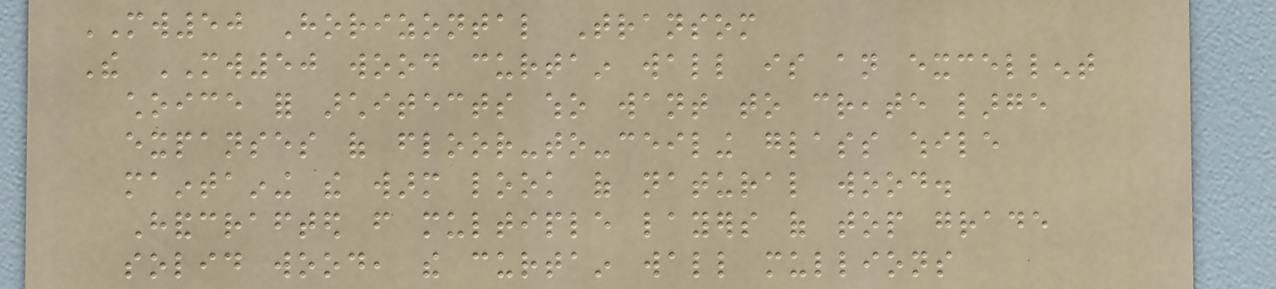MW50 Horizontal Transom
The MW50 wood curtain wall is an excellent
choice for architects who want to create large
expanses of floor-to-ceiling glass while
maintaining the warm look of natural wood.
Handcrafted from multiple layers of top grade
solid wood, the curtain wall mullions
